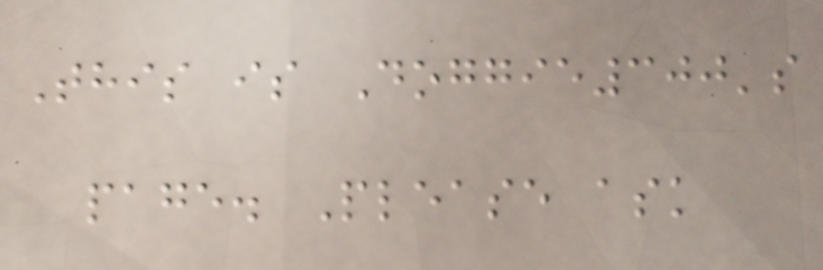This is Doggie300's
page. Please ask
